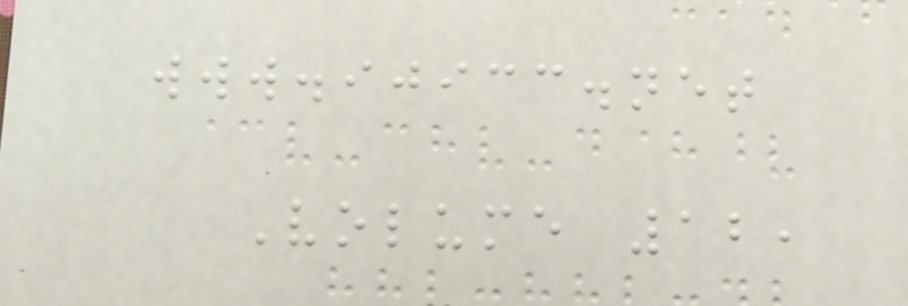www.ijicc.net
Volume 12,
